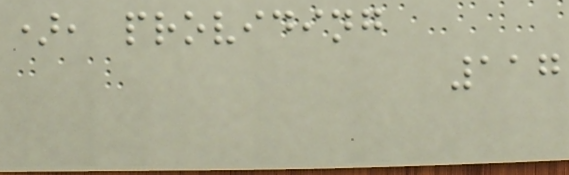), providing
117
